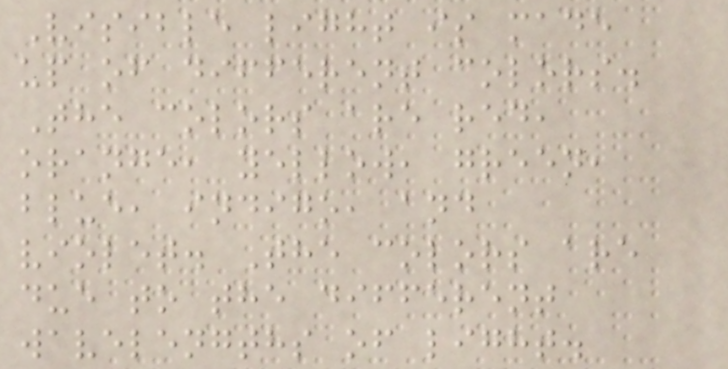Visible light is made
up of different colors.
The colors are red,
orange, yellow, green,
blue, indigo, and
violet. The colors are
due to the different
wavelengths of light.
